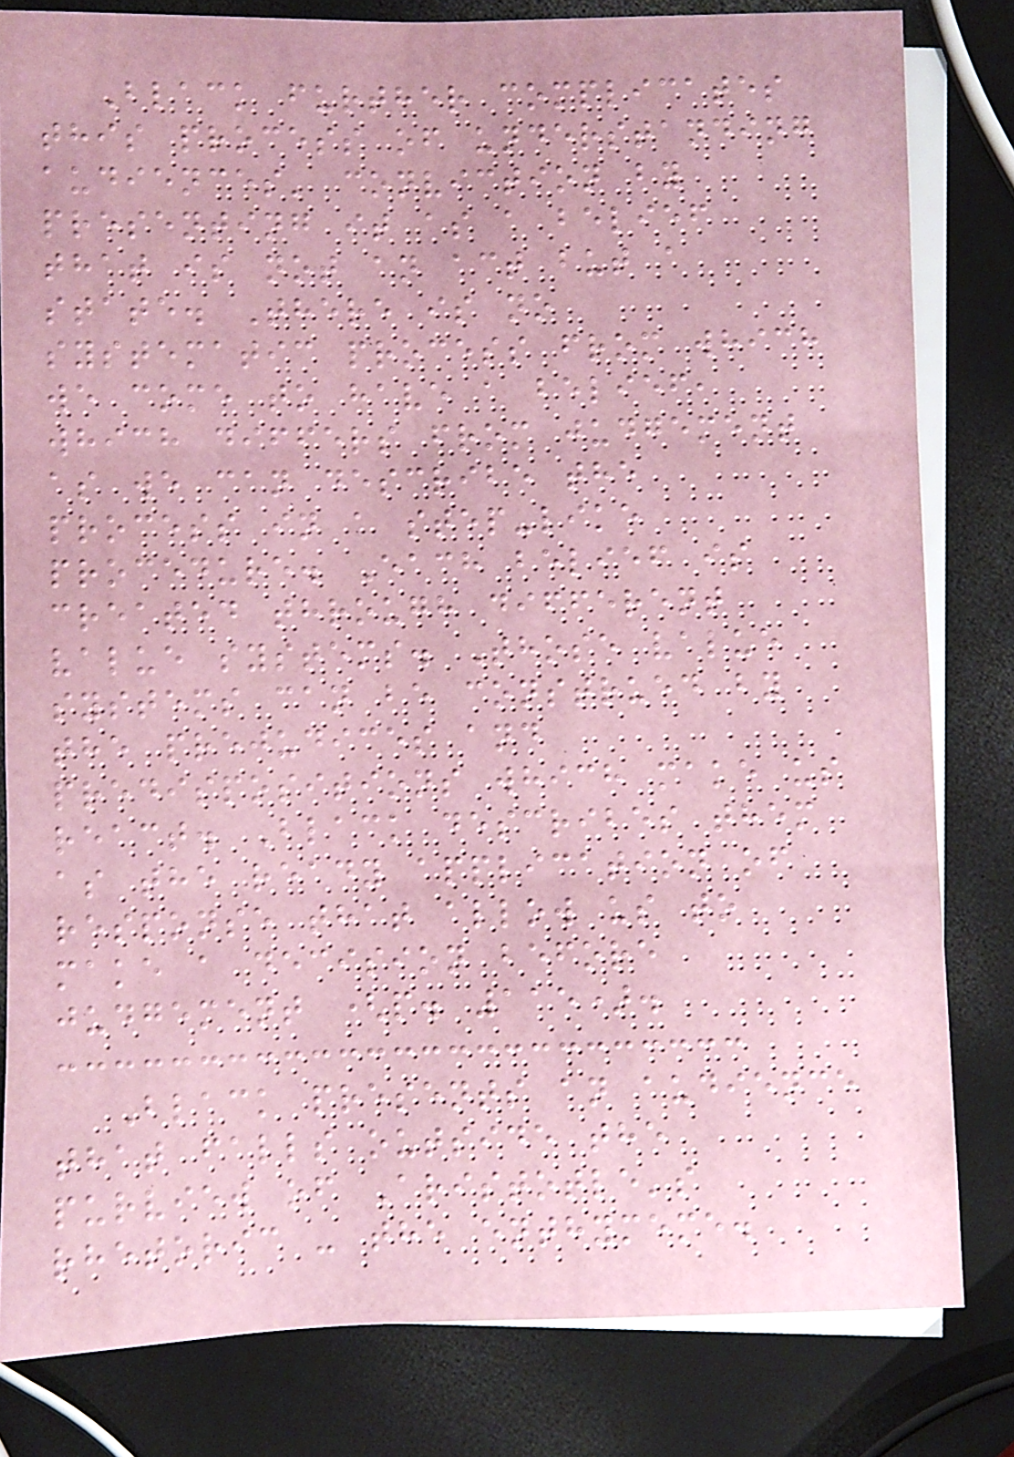Black further complicates
this process of understanding
audiences' conviction by
presenting it as a belief
that is not an act but a
state. There is no
systematic process from which
we come to have a belief,
which differs from judgement
as we can describe the
process in a step-like
procedure. Each belief is
created through different
value systems. Those value
systems can be construed by
the prejudices and
predispositions which make us
react. Black describes them
as the ready application of
response that allow us to
make a decision before
judgement (p. 115).
Black presents an audience
that falls outside the
purview of Aristotle's
rhetoric - the enthymeme.
